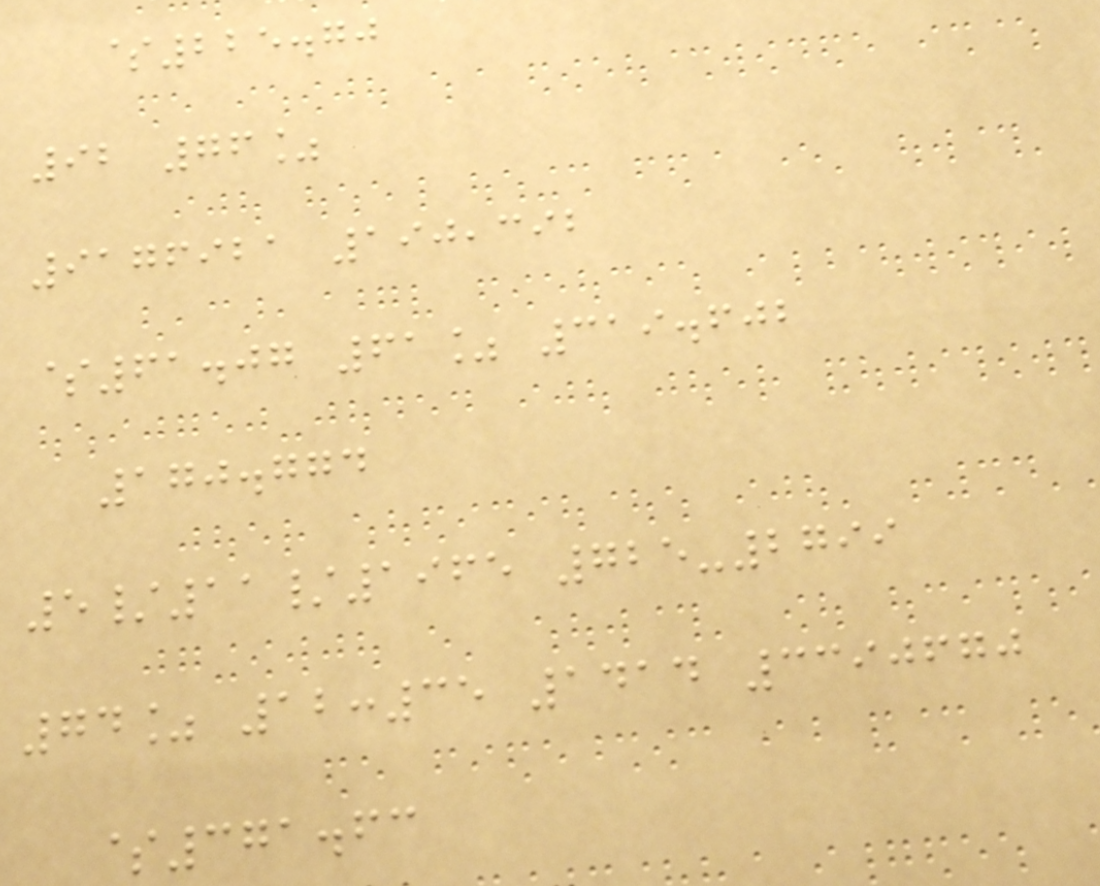$225.70
92 76%
9176921 190,392
$61.07 61% 319.602
170.774
5/11/1965 725-2799
74% 12:35 1414 3390670
$371.63
